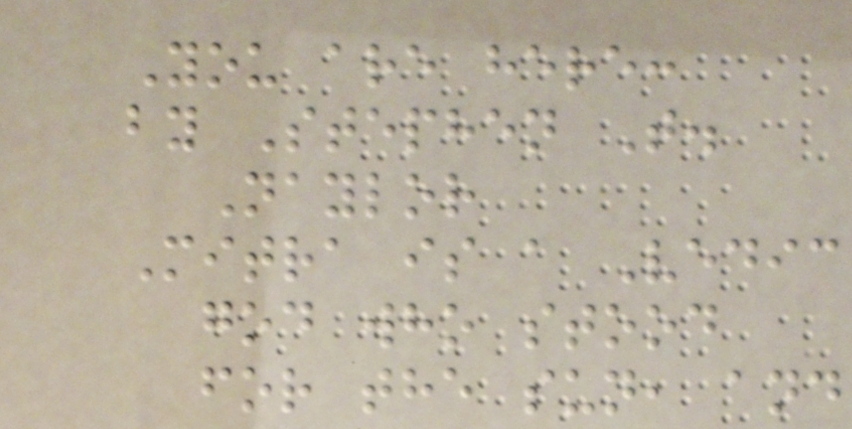You are here:
by Stephen T.
Naylor
Mitra is a Vedic
god who stood
for the sun, and
